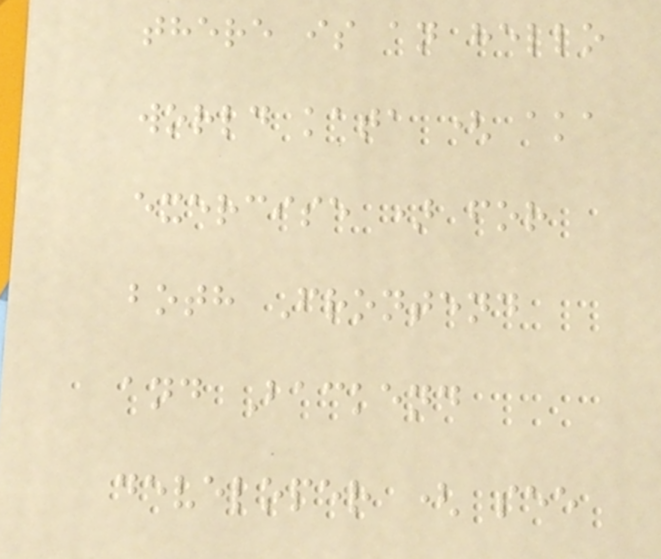there is an hello
world kata ( aka
exercise ) for
both Frontend
and Backend
developer ( see
